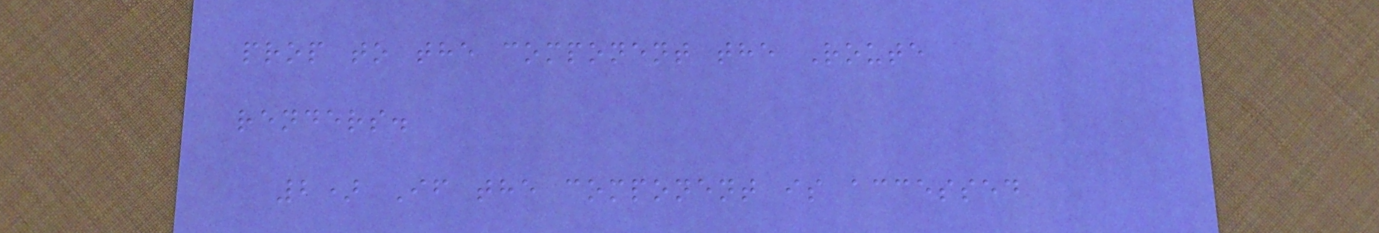prop to the component the Route
renders.
2) If the component is accessed
